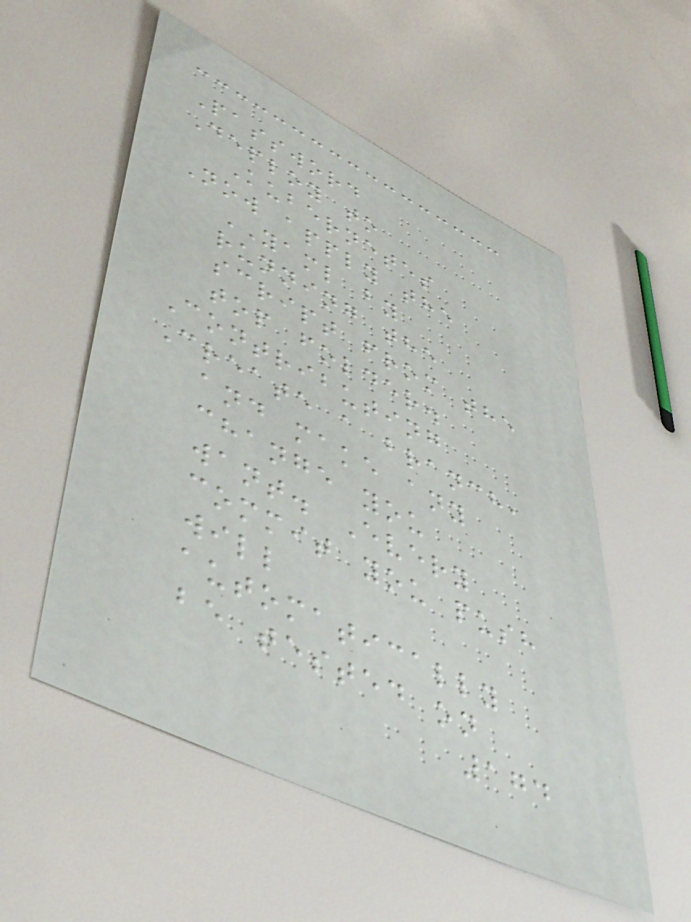Password
Deploy to
Kubernetes
Now apply the
YAML by
running the
script from the
top folder.
Contributing
Create a branch,
and make any
change you
want. Every
commit you push
will
automatically
be tested on
174
